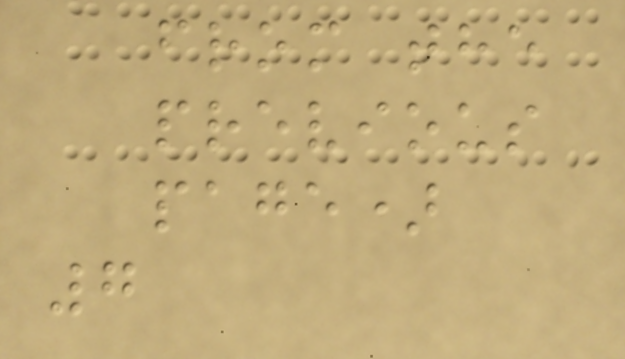from the
previous
page)
7
